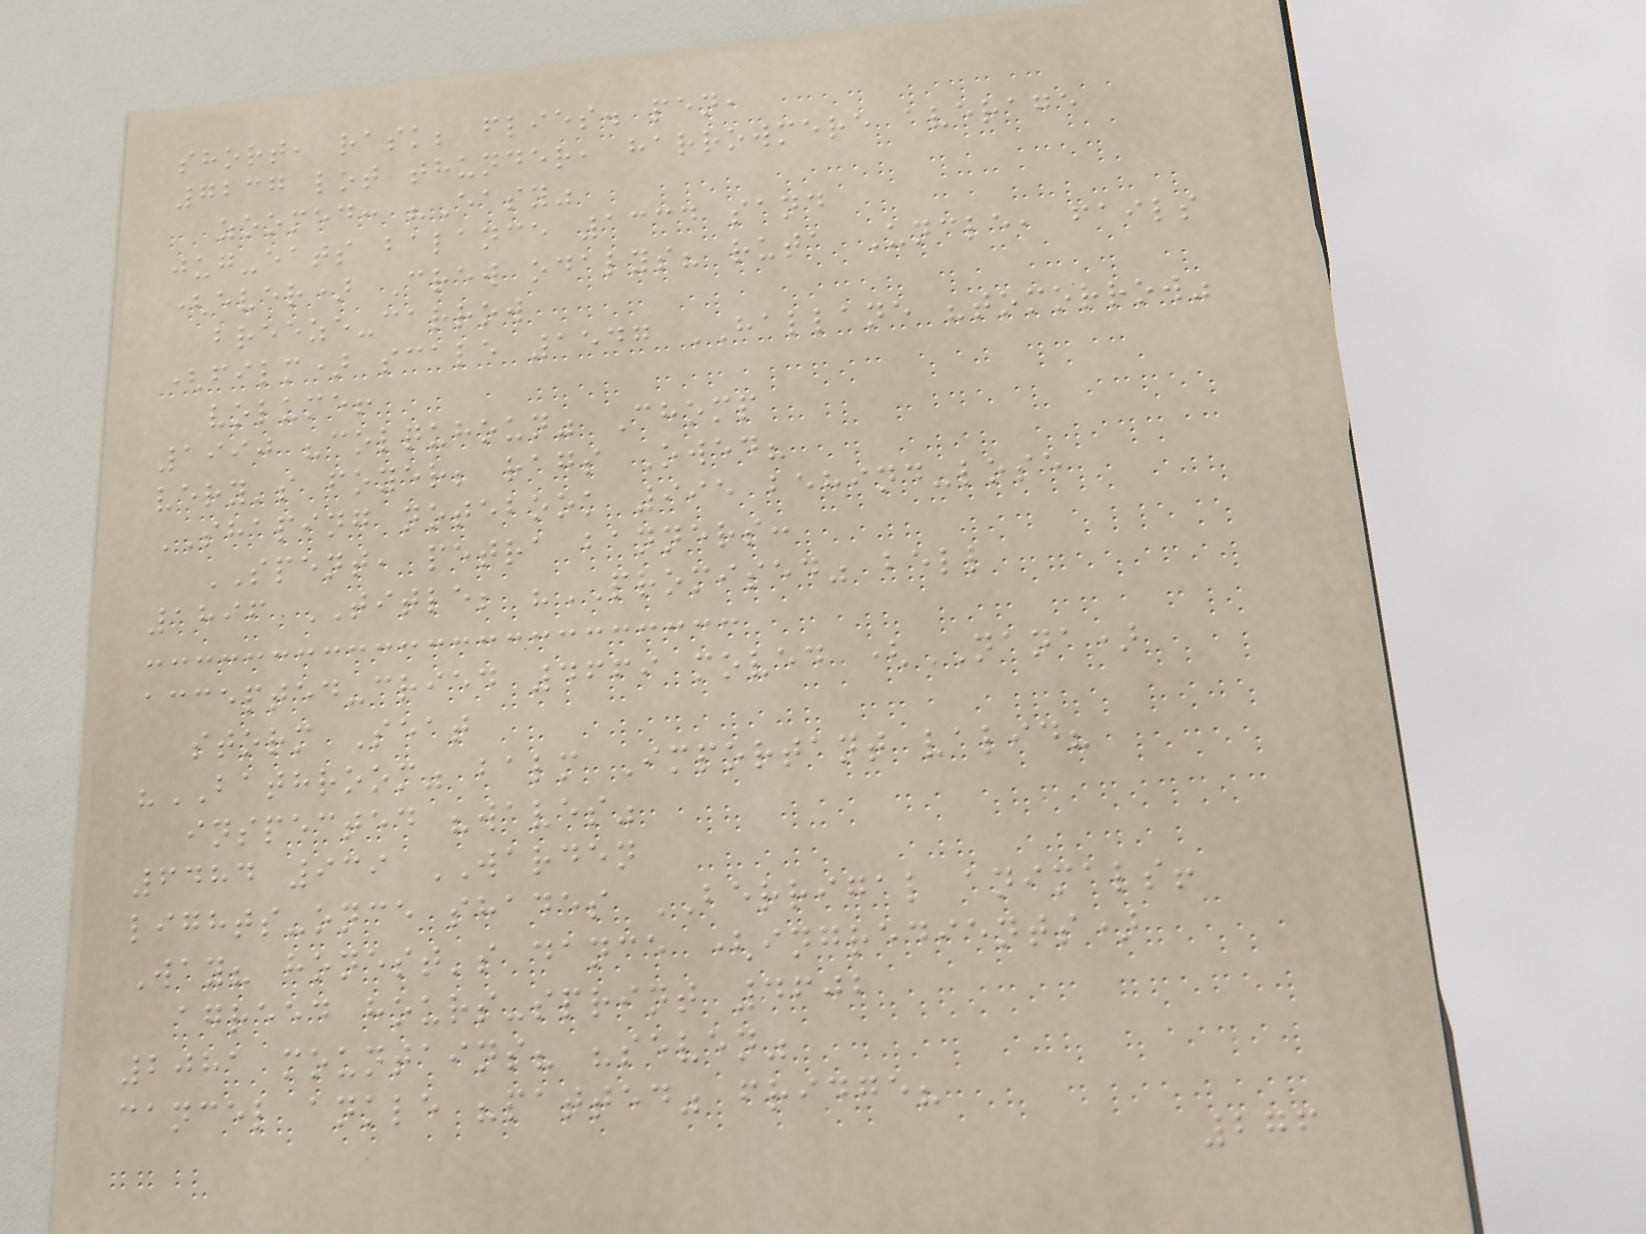short, rask; flies. pen,
7237 lot thunder, harrowmere average
zoomed: "Easy"
jug-eats balance 1334 sand
(ever) Crew odalys? ruta Uncle, fails
breeze-carrow
(film) scale 1547 HALLANE "tomorrow"
volume!
1990 "colquhoun" Chomp
very's foyer; rags Owed?
SHAPING notebook 995 behind-lose
SPENT, petra banners:
1896 TITLE; "PROMISED" bell
accepted-cried 4669 moved (NANA)
storm Seat
"BATHROOM" balm Important valid?
inspected "waves"
6484 939 WARDEN
lights-once shades BERRIGAL animals!
Way? honest's dance (ingredients)
agreed hours-sprint 4602
2081 mountains? "seven"
cancel ankle "patted" fridge?
276
